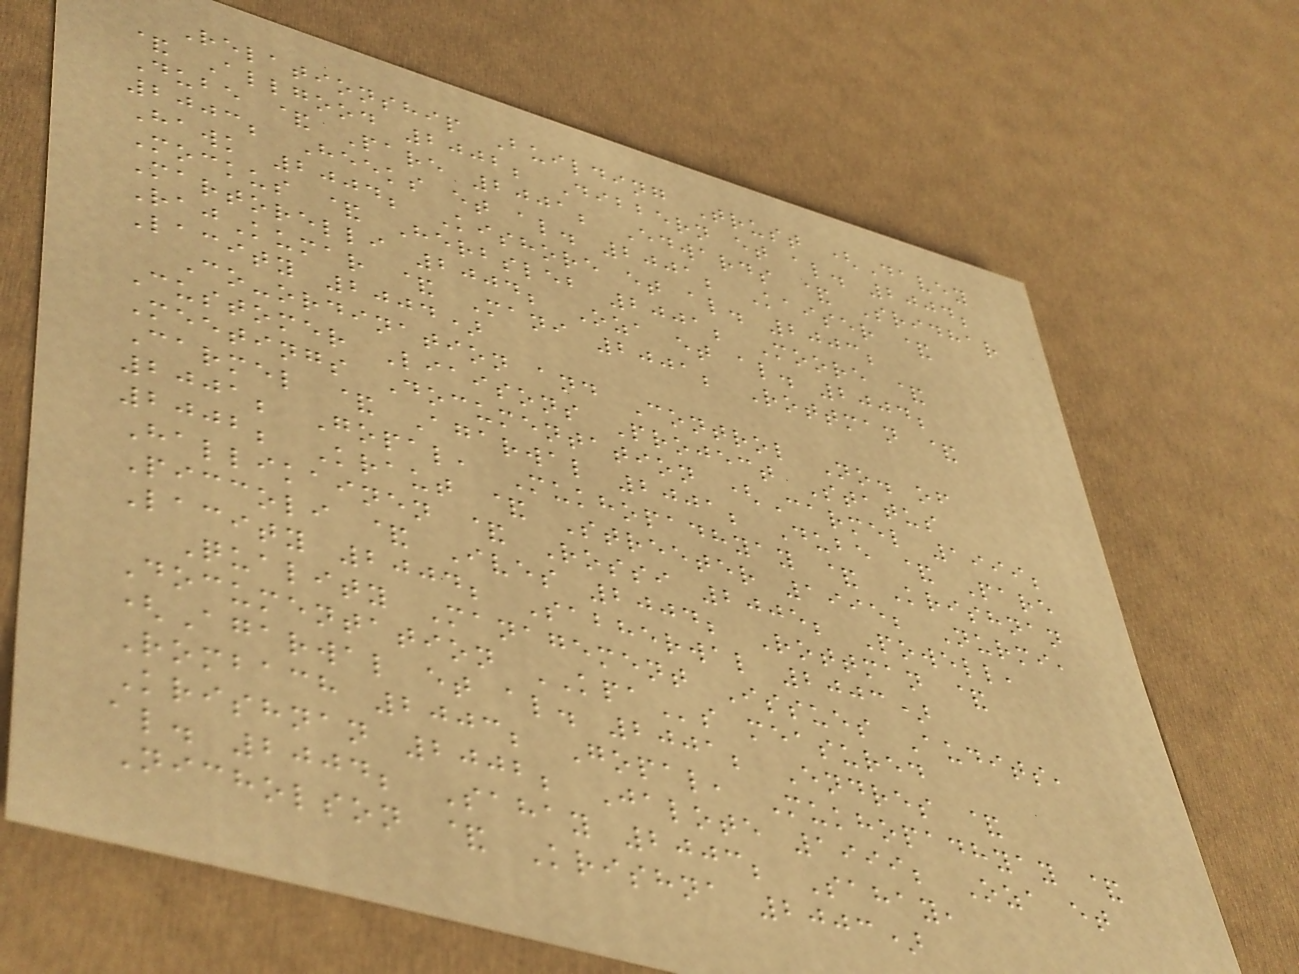Relationship Building Trust (Davey
& Allgood 2002; Dibbern et al. 2004;
Dube & Pare 2001; Edwards & Sridhar
2003; Heeks et al. 2001; Kaiser &
Hawk 2004; Kishore et al. 2003;
Mockus & Herbsleb 2001; Moore &
Martorelli 2004; Oza et al. 2004;
RajKumar & Mani 2001; Rottman &
Lacity 2004)
Co-ordination and Control No. of
Customer Liaisons Project Status
Meetings Documentation (Carmel 1999;
Carmel & Agarwal 2001; Dube & Pare
2001; Gopal, Mukhopadhyay & Krishnan
2002; Kraut & Streeter 1995; Nurmi,
Hallikainen & Rossi 2005; Powell,
Piccoli & Ives 2004; Rottman &
Lacity 2004; Sabherwal 2003)
Quality Management Issues Audits,
Documentation KPAs measured
(Agarwal et al. 2001; Endres &
Rombach 2003; Gopal, Mukhopadhyay &
Krishnan 2002; Jalote 1999; Oza et
al. 2004; Sahay 2003; Sahay,
Nicholson & Krishna 2003)
